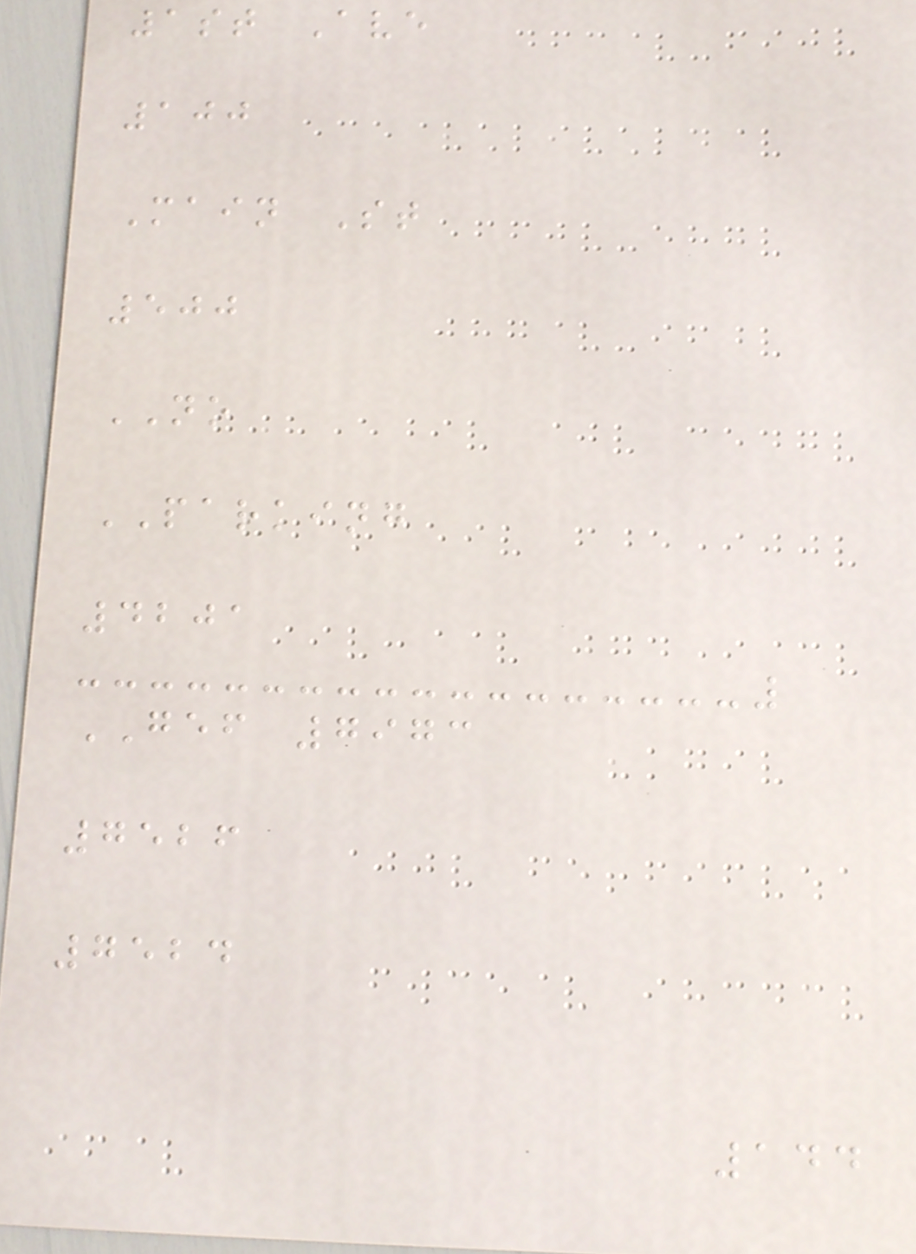1st Ave
100
Main St
500
NO
PARKING
4201
GEF 7973
7526
7524
144
